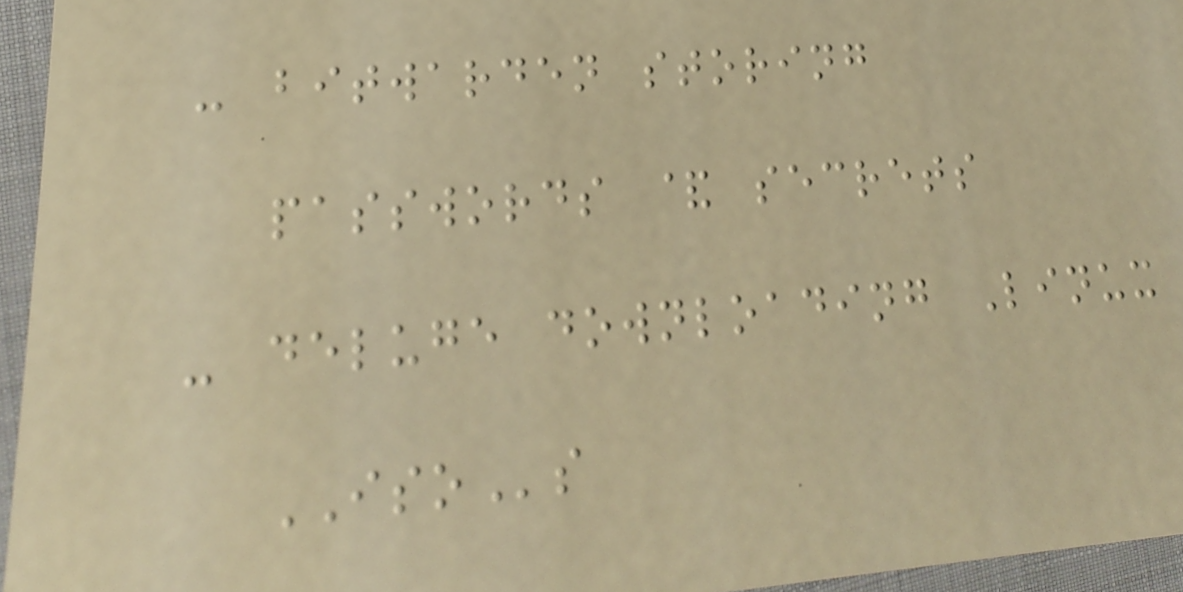- bitwarden storing
passwords & secrets
- deluge downloading Linux
ISOs
